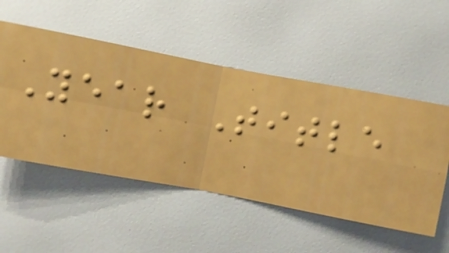Year Title
